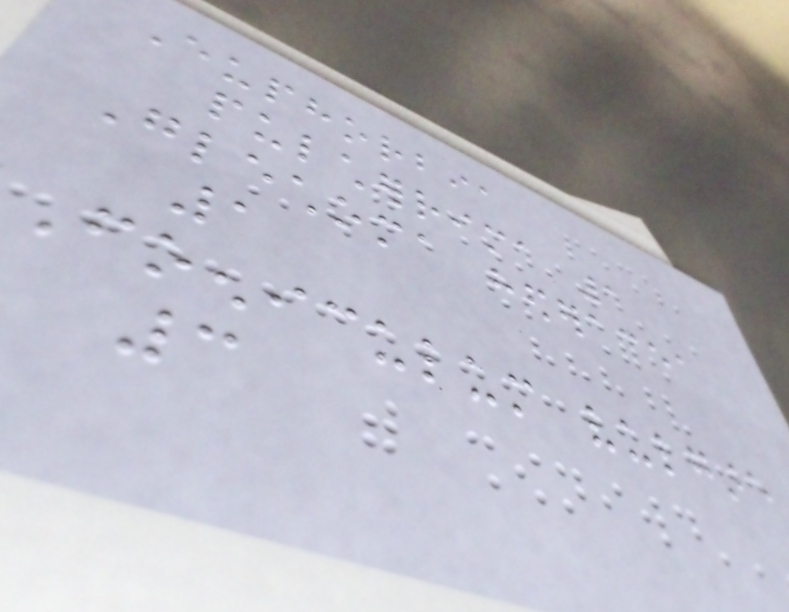Euphorbia
pulcherrima 1
Glechoma hederacea
1
Foeniculum vulgare
3
